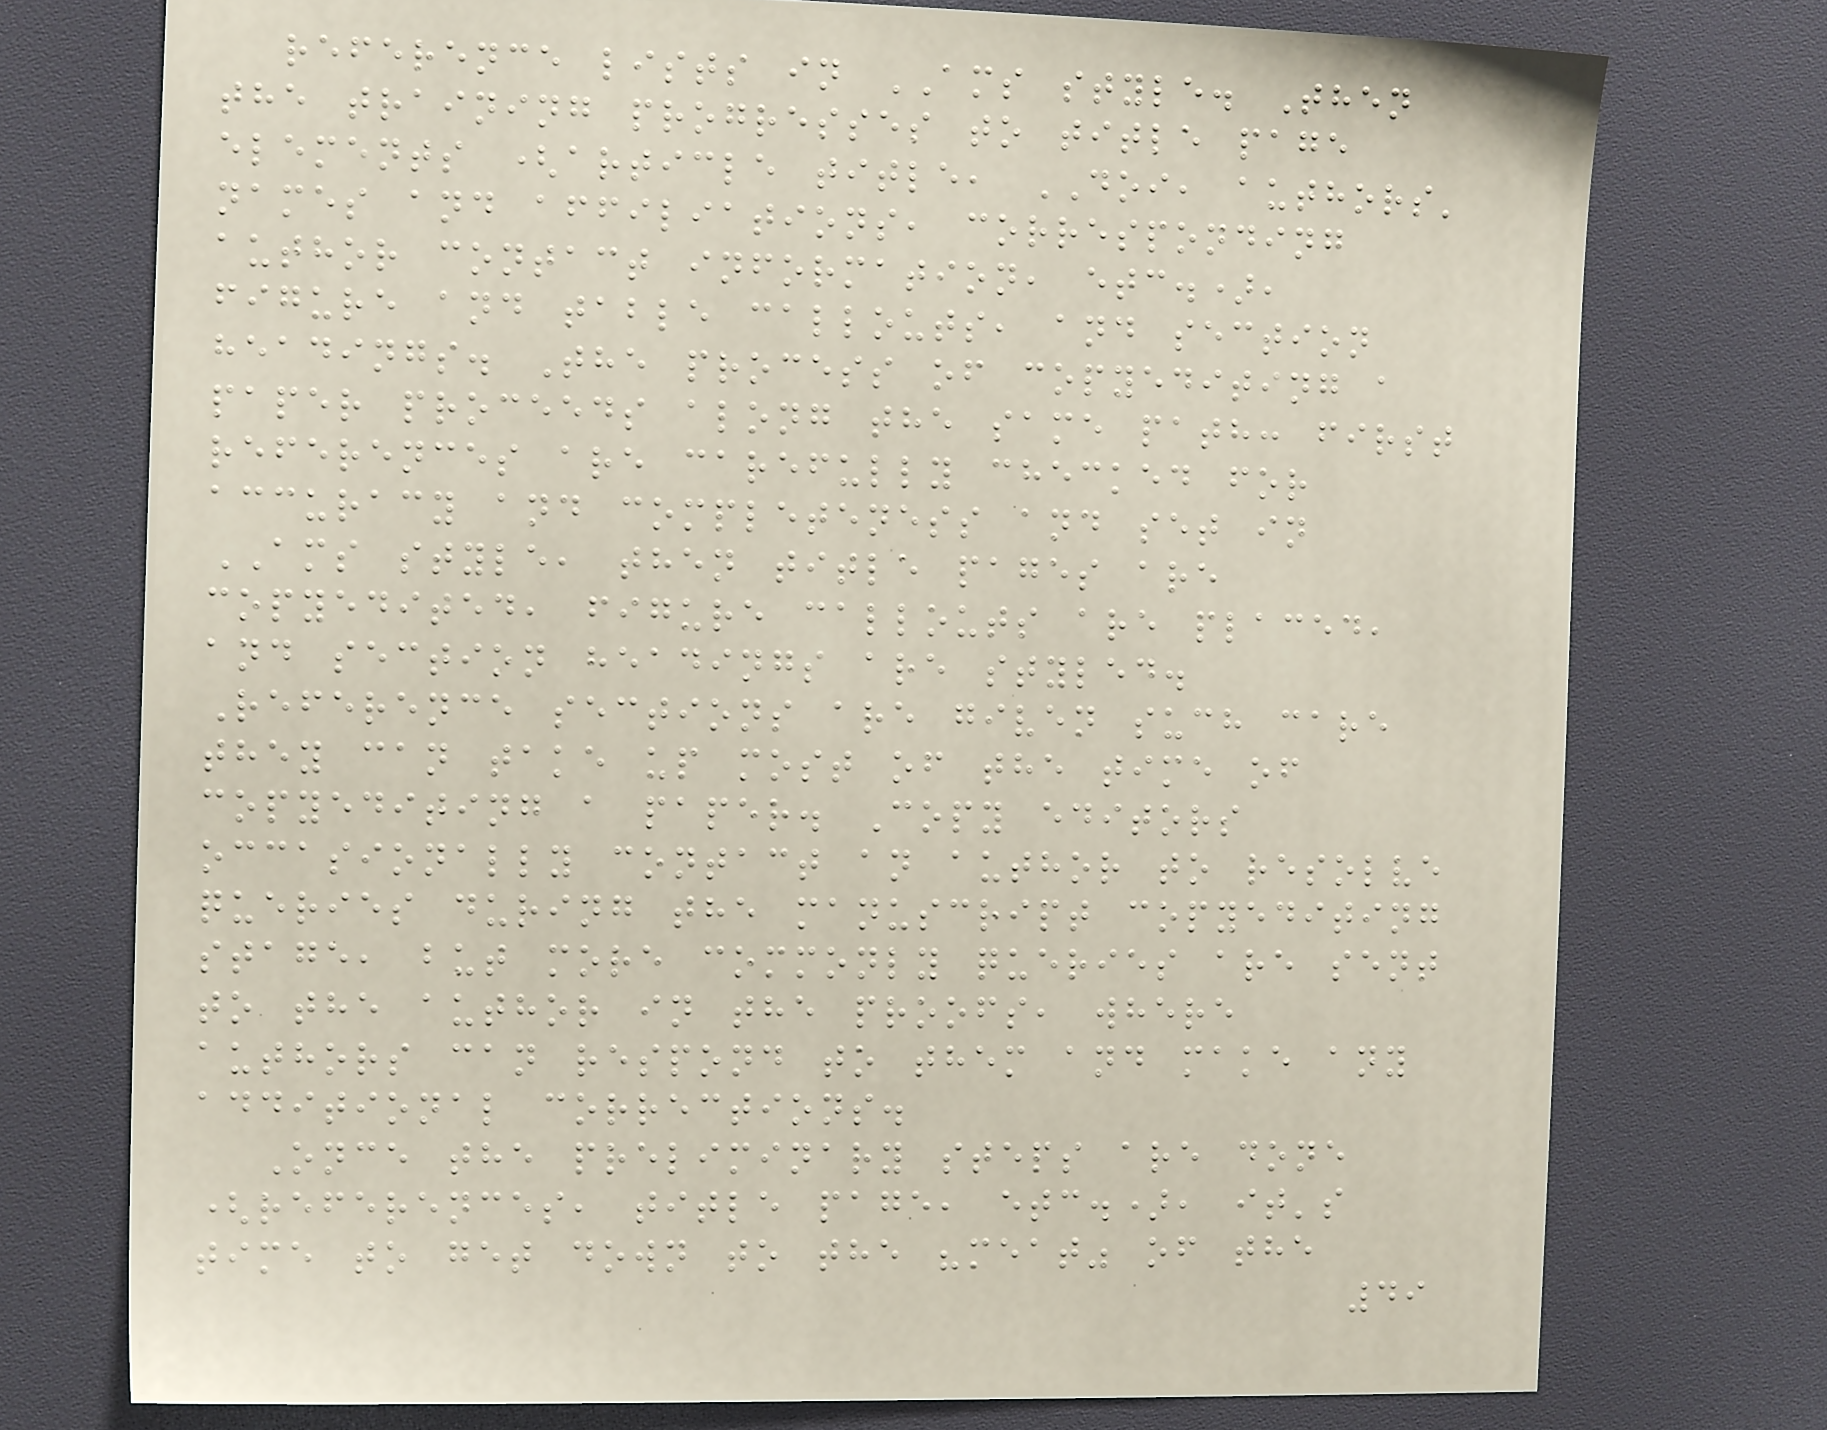reference lists in AMS style. Then
the training progresses to title page
elements (article title, DOI, authors'
names and affiliations, corresponding
author contact information, etc.),
figure and table callouts, and section
headings. The process of copyediting a
paper proceeds along the same path: first
references are carefully checked for
accuracy and completeness and set in
AMS style, then title pages are
copyedited, figure callouts are placed,
and section headings are styled.
Reference sections are given such care
they can take up most of the time of
copyediting a paper. Copy editors
occasionally contact an author to resolve
queries during the manuscript copyediting
stage, but more commonly queries are sent
to the author in the proofs, where
authors can respond to them and make any
additional corrections.
Once the preliminary steps are done
(references, title page, etc.), it's
time to get down to the "meat" of the
49
